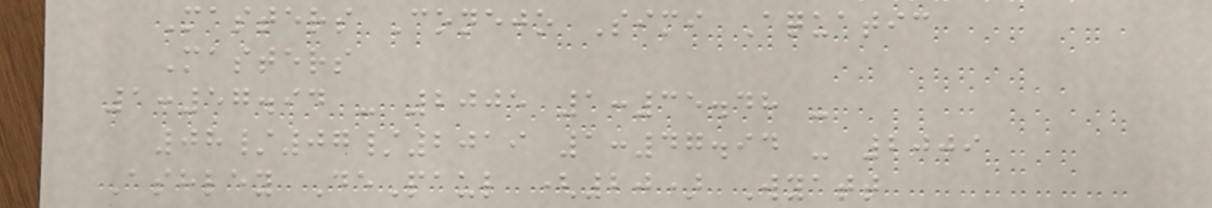Masters Conejo Simi Aquatic
Masters
1:57.94 - 2005 1:35.48 -
08/07/2019 1:47.94 - 2009
Ashley DePaul (20) Wyatt
